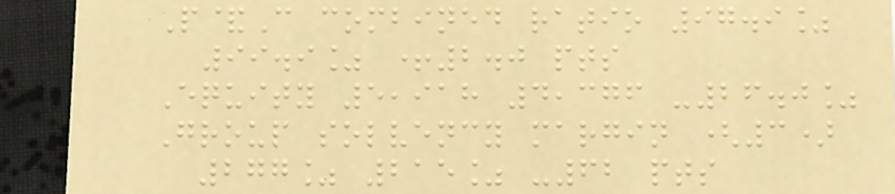P&C combined ratio 97.9%
99.9% +2.0 pts
Equity 5,918 4,376 -26.0%
Group solvency margin (3)
277% 215% -62 pts
